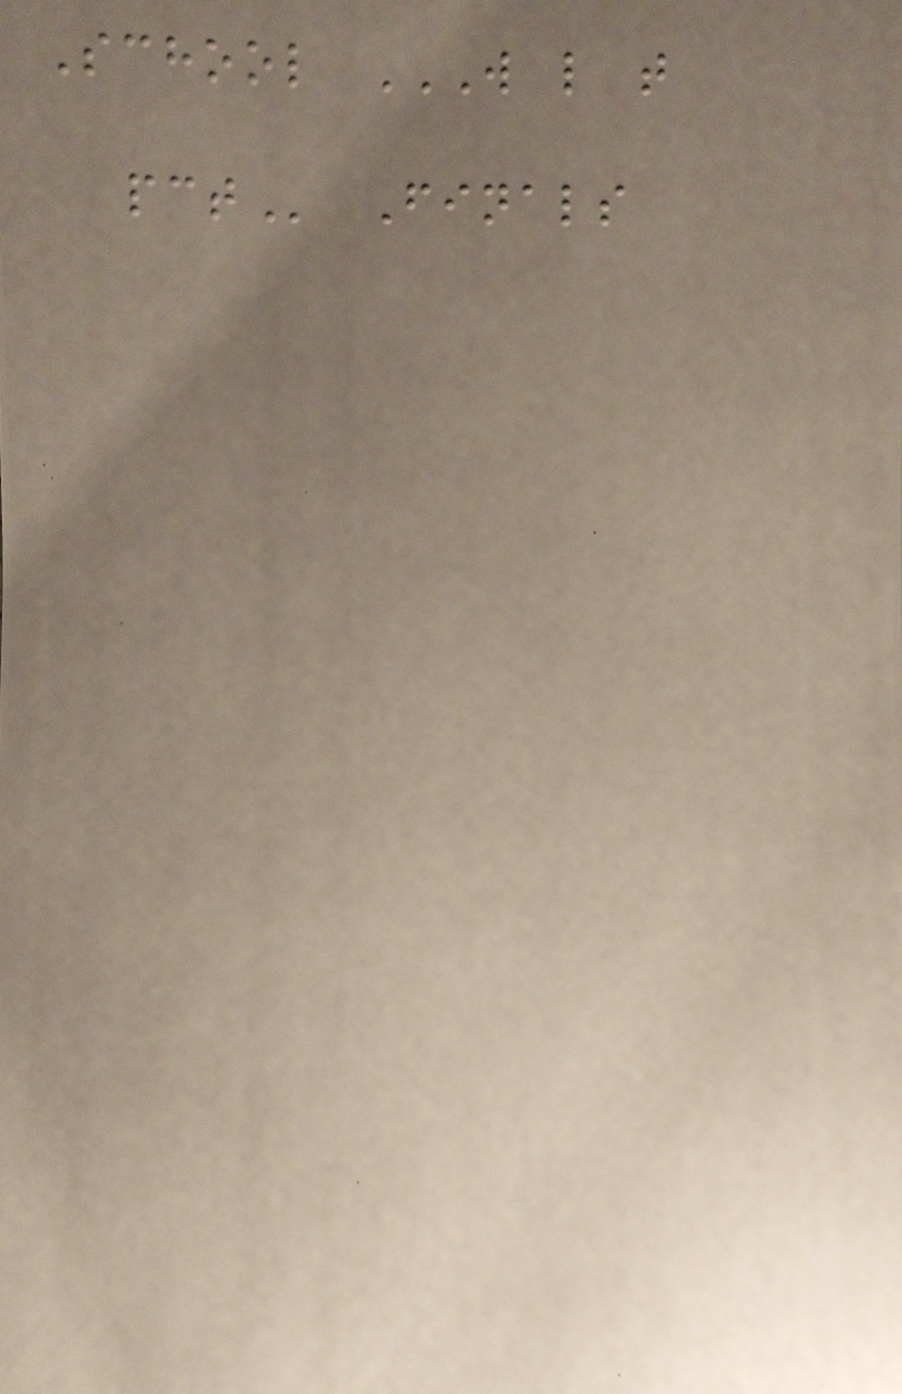School W L T
PCT Finals
